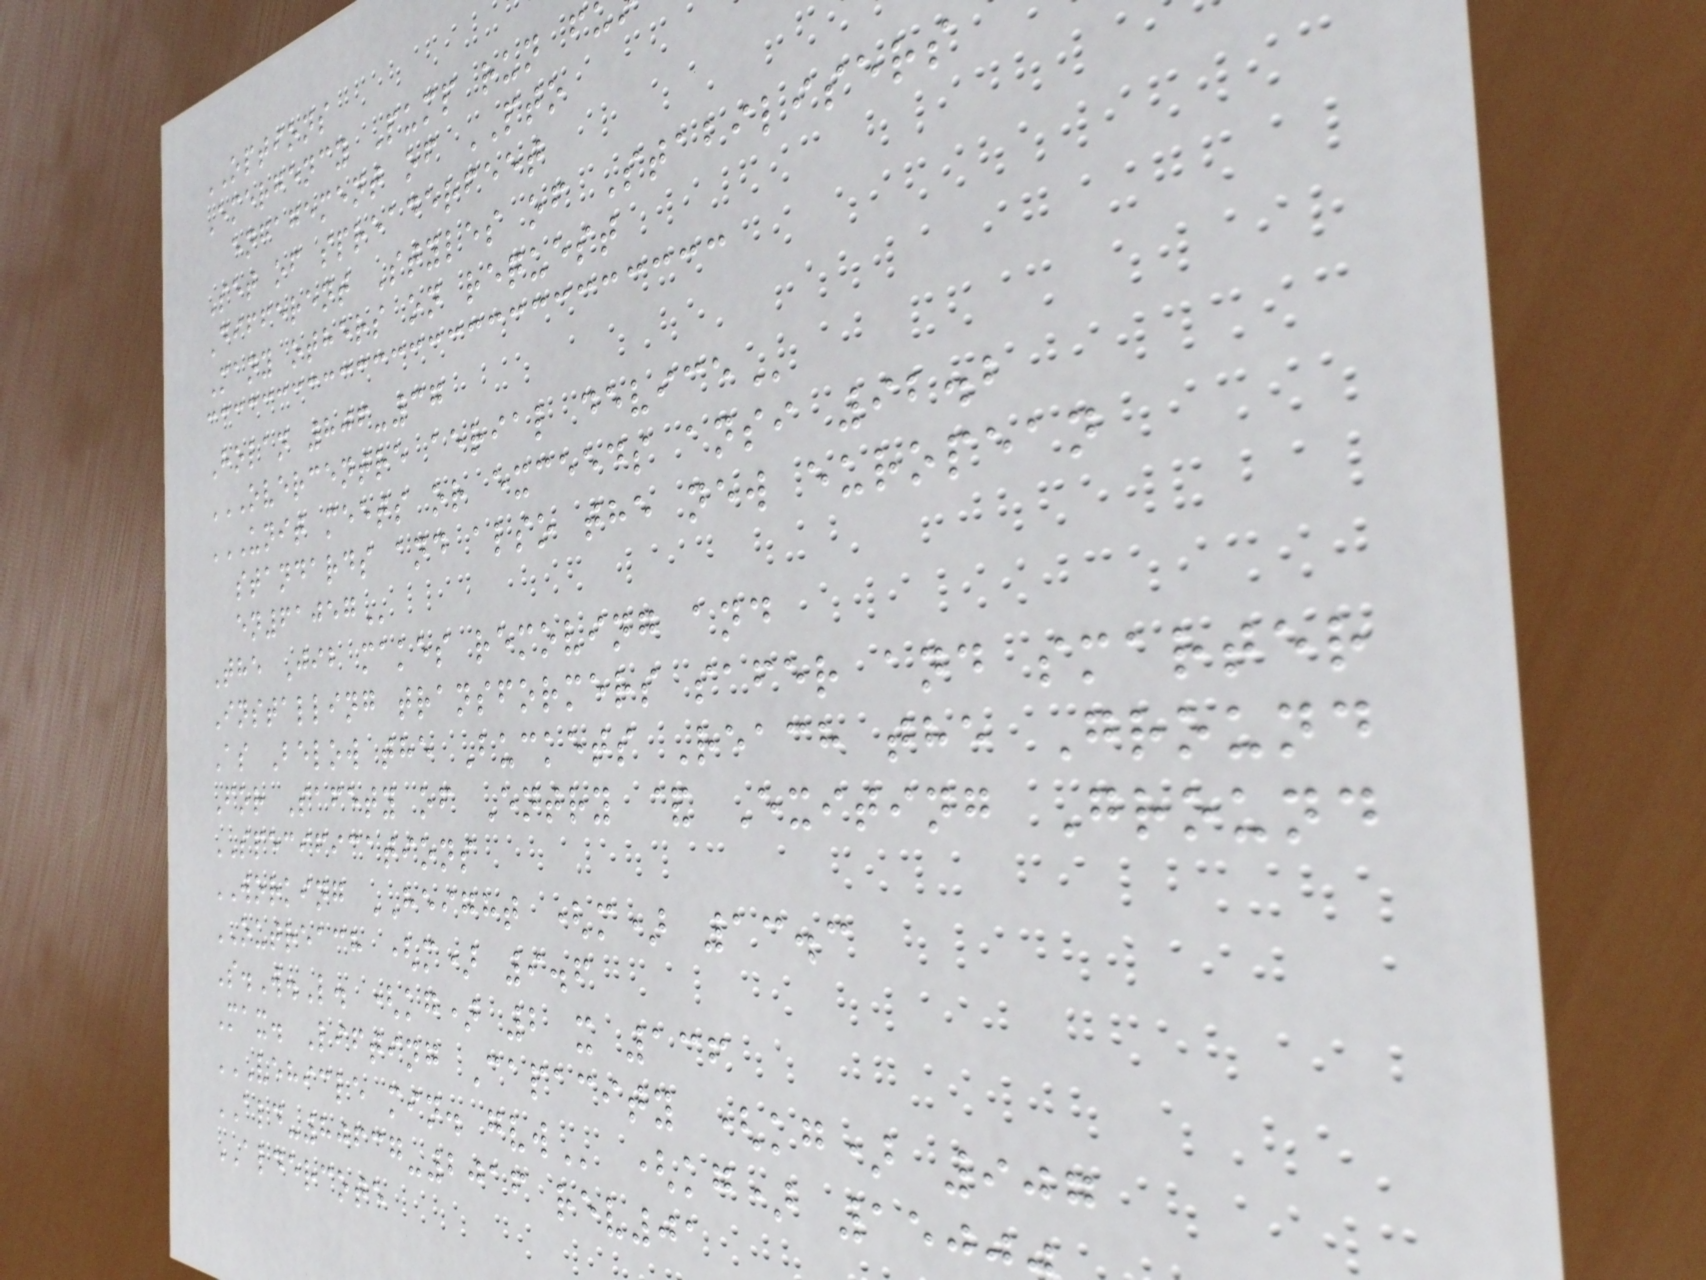OPTIONS
Emergency Pump run f
engagement of PTO
Set of spreaderfeet
Different Styles of Stabilisers
Many others on request
Holan 806-37
OVERCENTRE AERIAL DEVICE
UNIT MEETS OR EXCEEDS ANSI 92.2
standards and also the new european
The Jib makes removing and
Installing transformers safer and smarter
As Below the Buckets Reach the Ground
For Safety of Entry & Exiting Ground
SPECIFICATIONS
WORKING HEIGHT (m) 13.3
OUTREACH (m) 9.6
S.W.L. (kg) 2 x 136
Max. Lifting Capacity (kg) 907
VEHICLE MIN. GVW (kg) 150
ALD-80637-2016 rev01
ALDERCOTE
